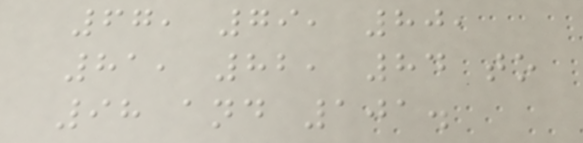67, 79, 80,
81, 82, 84 to
98 and 101.
